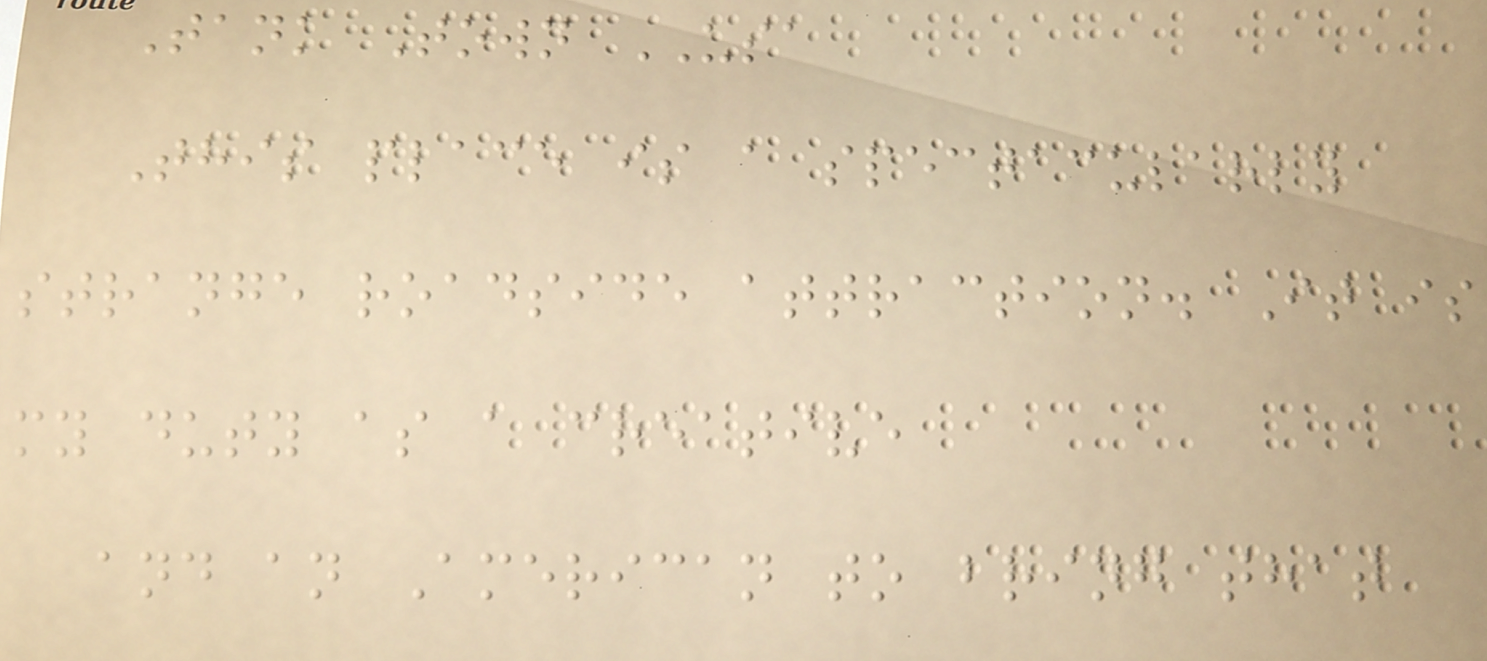Tank Town USA
This place is a spectacularly
strange roadside attraction. It is
my duty as a creative
and an American to bring that
